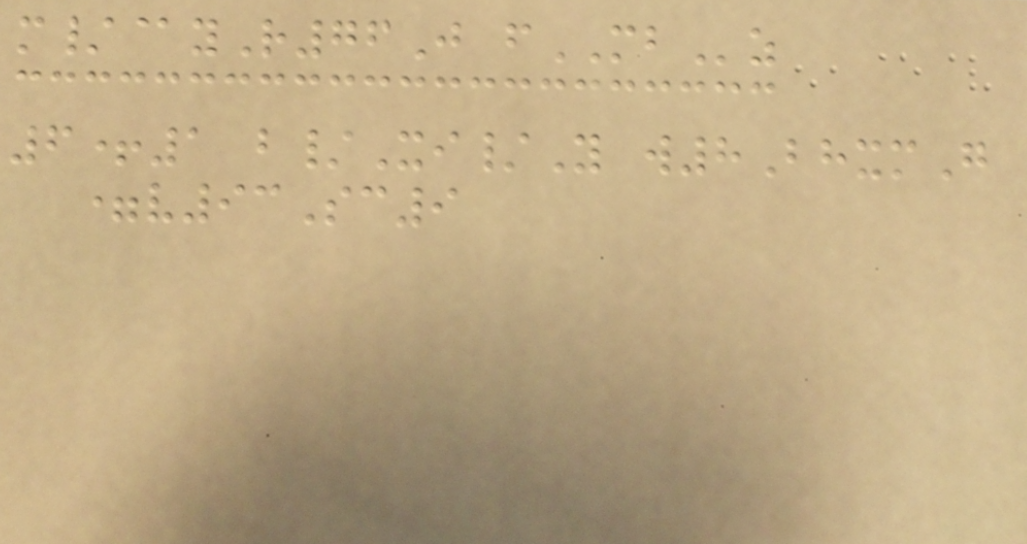m/@yR76J fMBz
6+1 b/Xi/Y w8BhxmG
=v93Sc9
